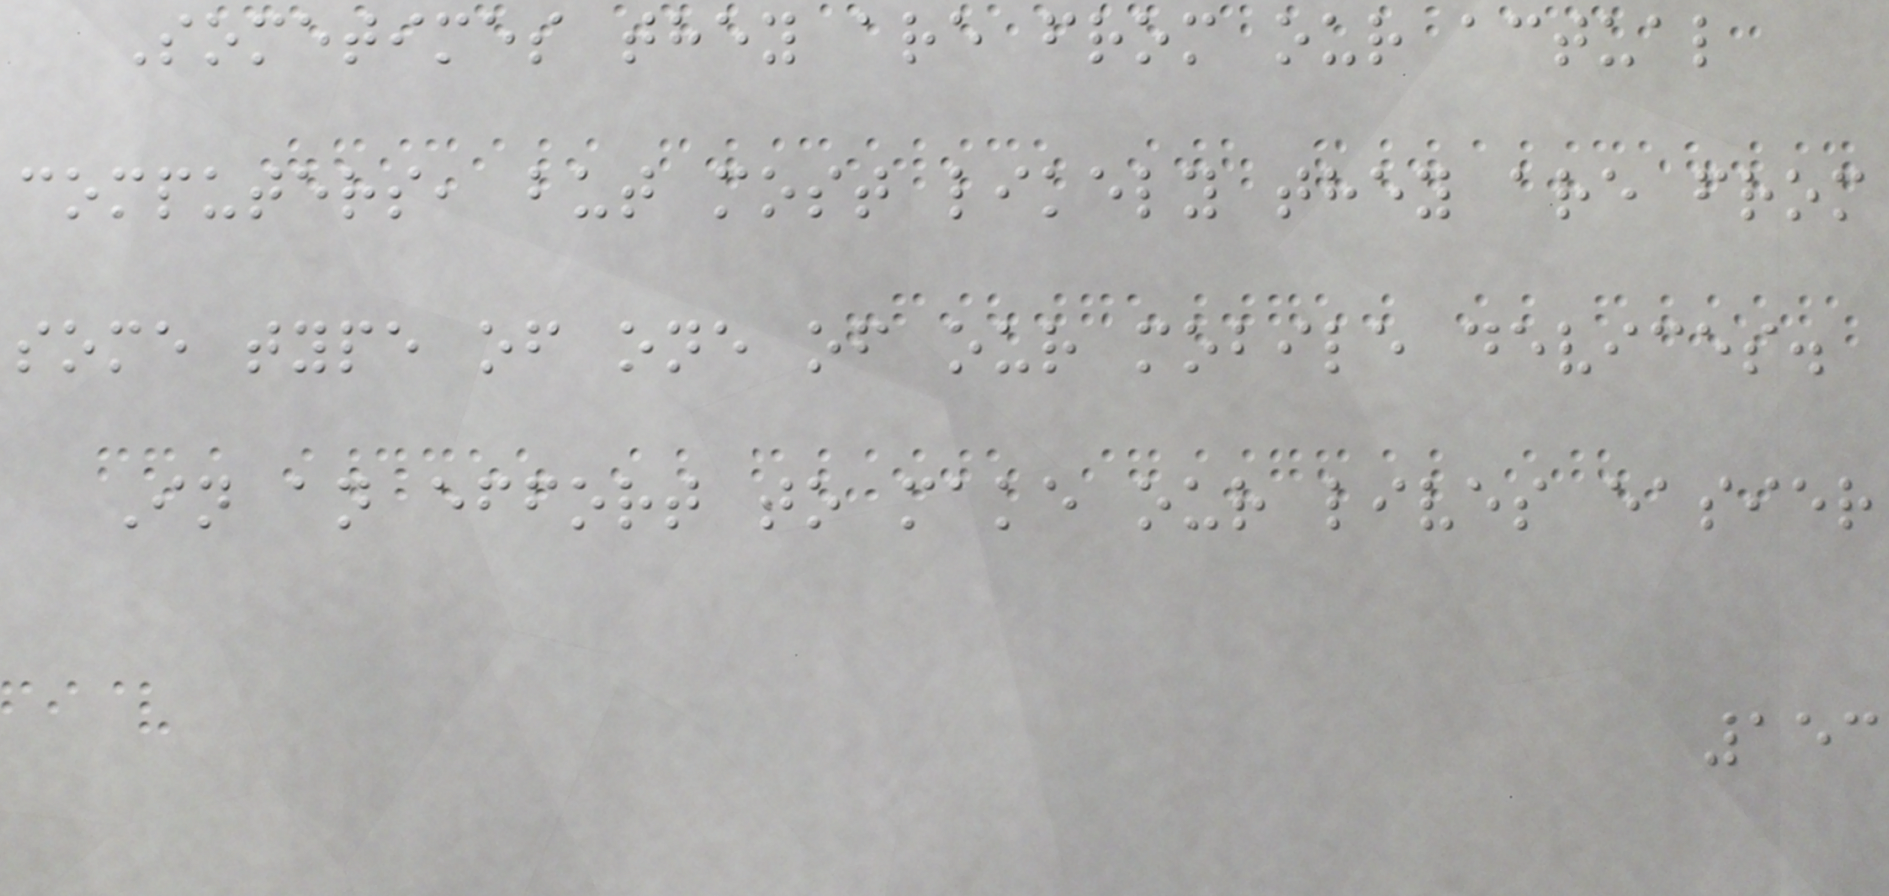Sometimes they are from our actual
computers, but most likely they are from
some type of one of our mobile devices.
In an effort to make our lives easier
153
